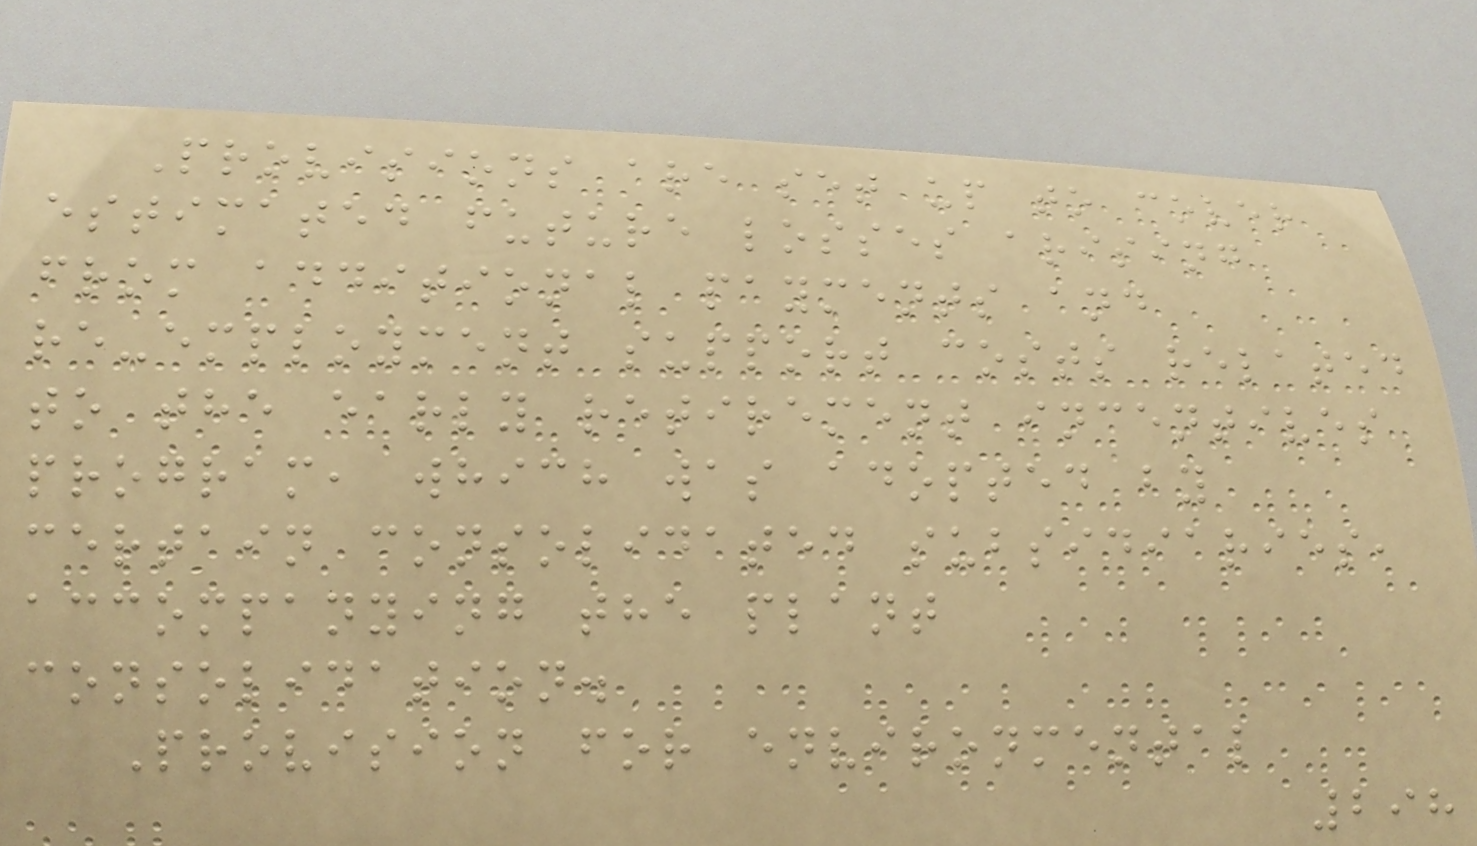Provisions are set up to cover
estimated future losses arising
from additional payments and
re-employment support costs related
to the early retirement incentives
program, which was adopted by
certain consolidated subsidiaries,
accompanying the plant
consolidation.
Provision for environmental
298
